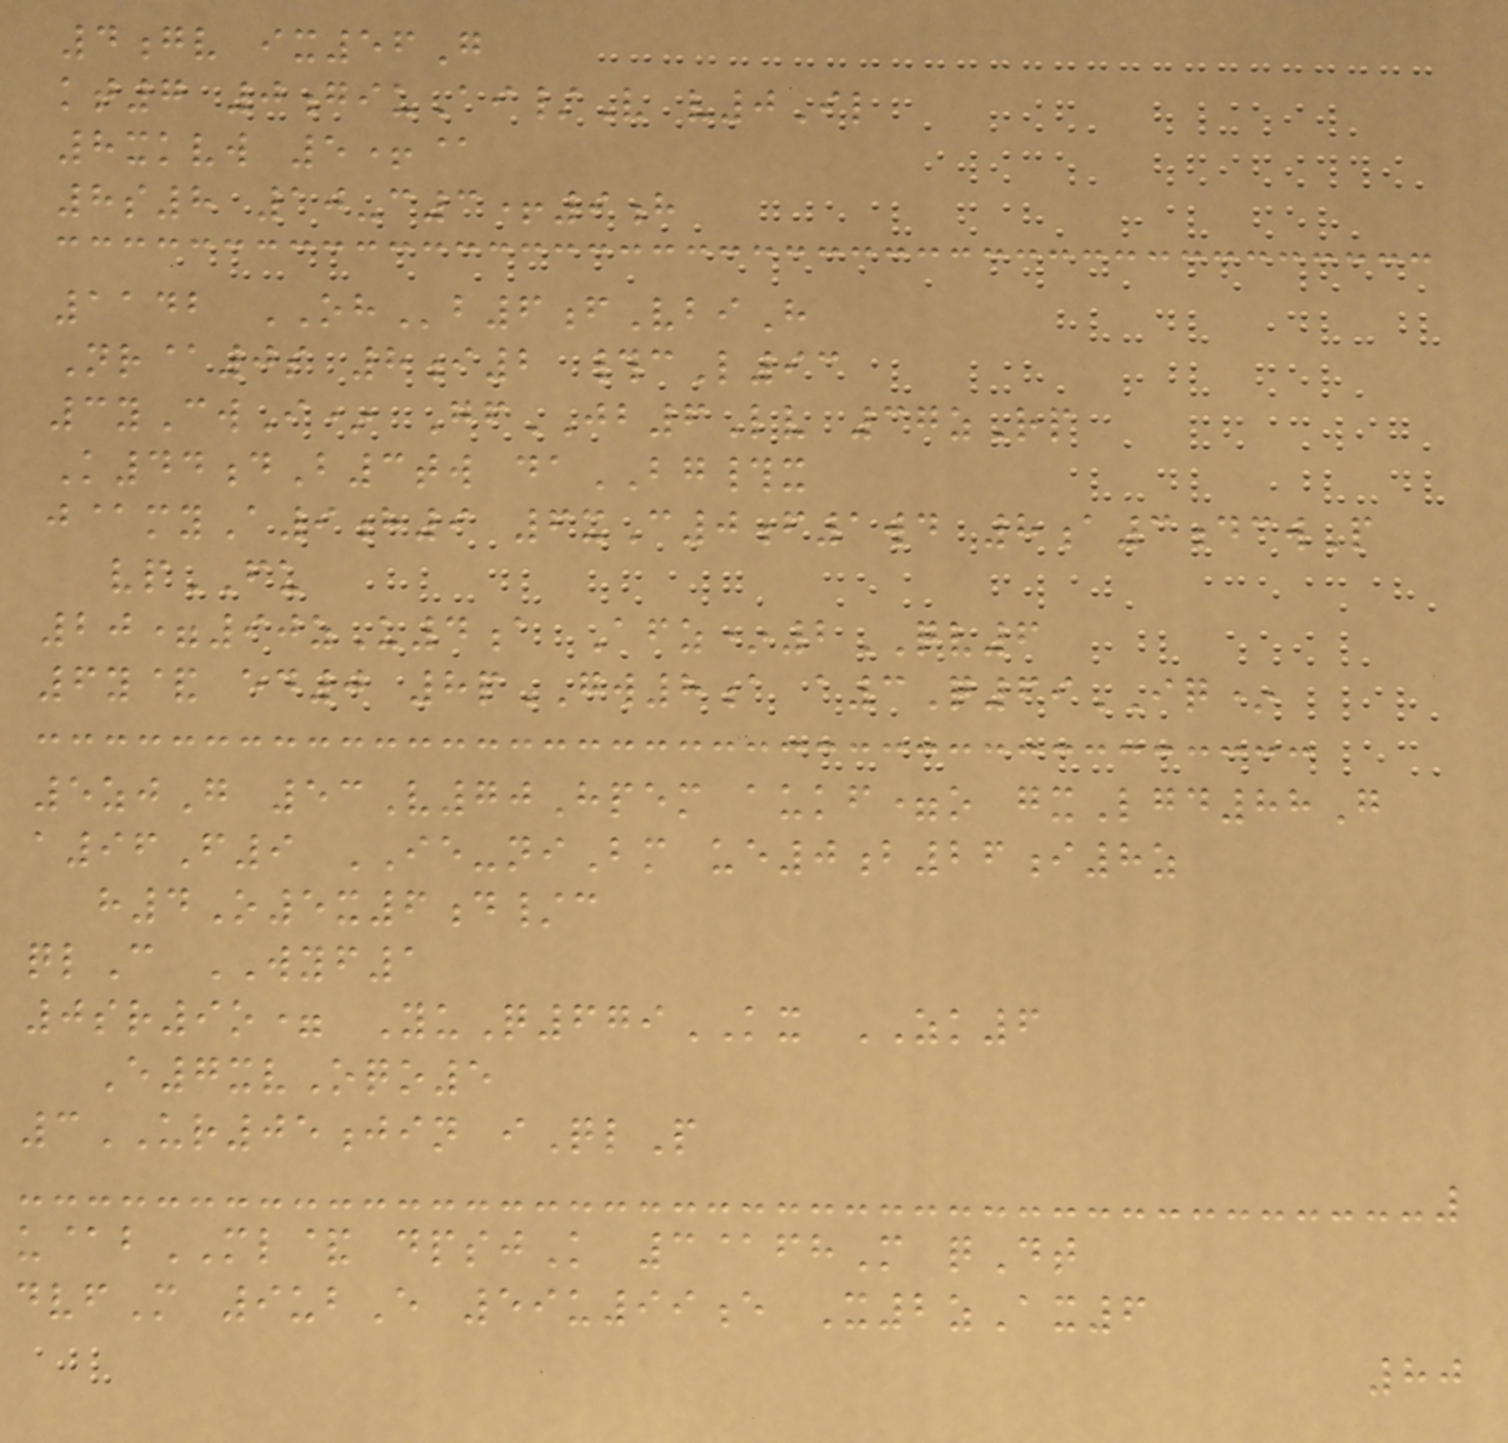4gv ix56G
kt7 0giuAi/V v0Il
8xkvw 5+@
8s8 10-c3+9h
1142 OHb6fVbiH
Nr@0s 8i2 #cL93
3yCwI* GfJB6Lv 37zRp
K44dB3tw daBG#x
j@myA9h9 6xC0f1wd 8a3dcwP
vpFU
20=90zU4a Afz*2QV6
6y& ed0 8pGW8a a3Q69IQ*
5zjG 53V70Hpem aukf=o gxLgd88G
a96F9 IE-niBm ue0b26i8z
h4O5x6d/c
qlC WYF1
0sr9o= YuQ679KX ZK6
E7xvOqo5
3UR05jin iQlP
u@bML& dpsjK 3@fhM qDt
dvfM 9ubE 59u99e X2zAx6
80
